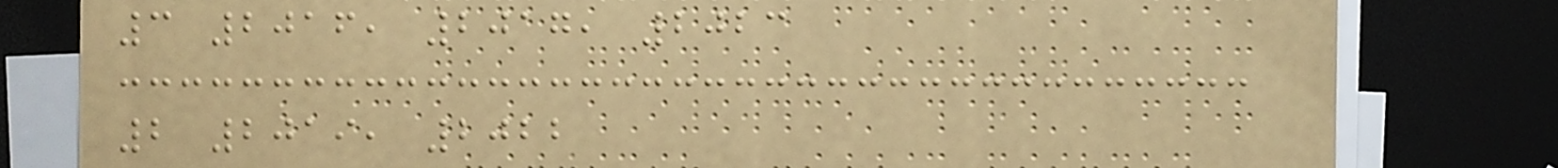3 2016, 2017, 2023
2 2019, 2022
